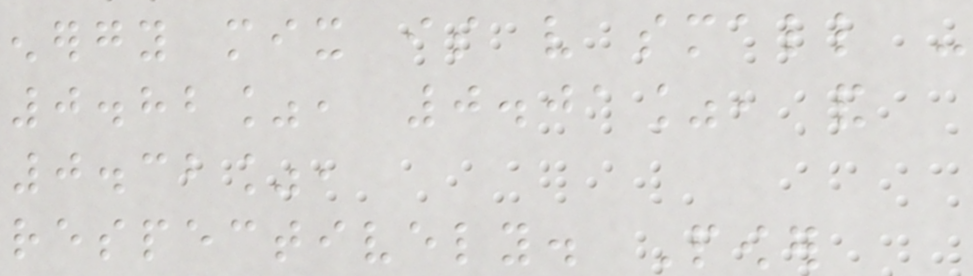energy mix is very small -
0.82%, 0.01%, and
0.32%,
respectively. Power
